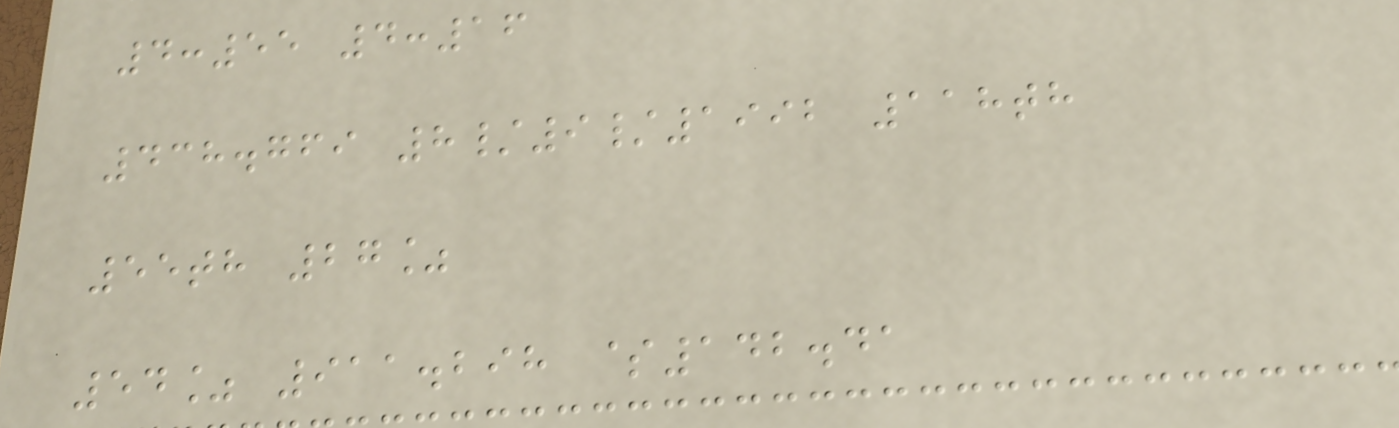4:55 4:16
438.769 8/9/1992 118th
55th 27%
54% 911.298 $142.41
